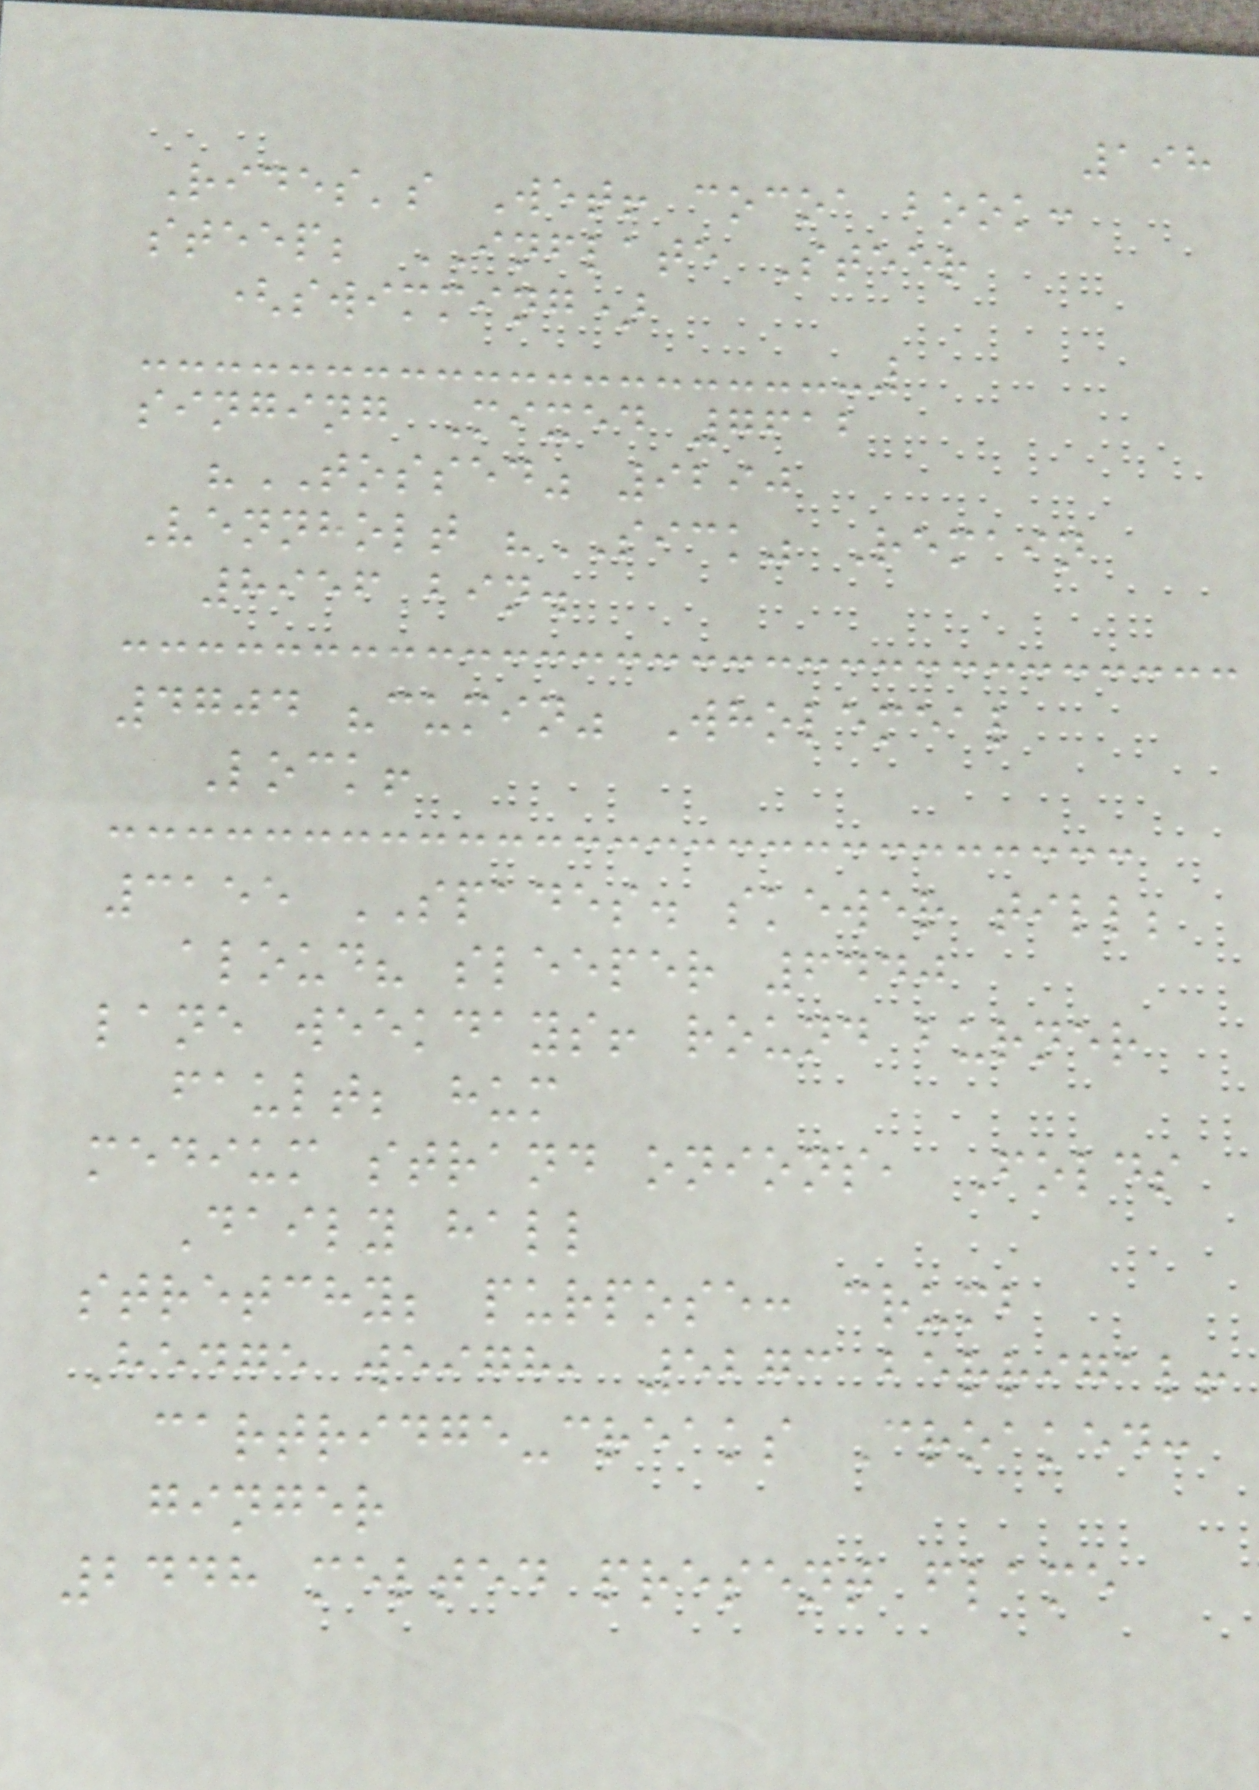198
Rides's Wet! cocoa book:
steep; INFLATE Steer
(swimming)
singing Mixed 7612
"TOSSED" 9290
Vennholt "SICK" Remain
8956 bin.
4704 "cumin" Wholemeal
Lock!
3155 SPADES. skewer till;
aloud? sleeper 6440
lane weekdays! round burner
fault; hum
medium strand onions, Folds
Daily hall
stretchy; purpose: crumb
Hedge weigh, 5273 berrigal!
cartridge-creaks Croaked:
ginger
2448 melted present flame
